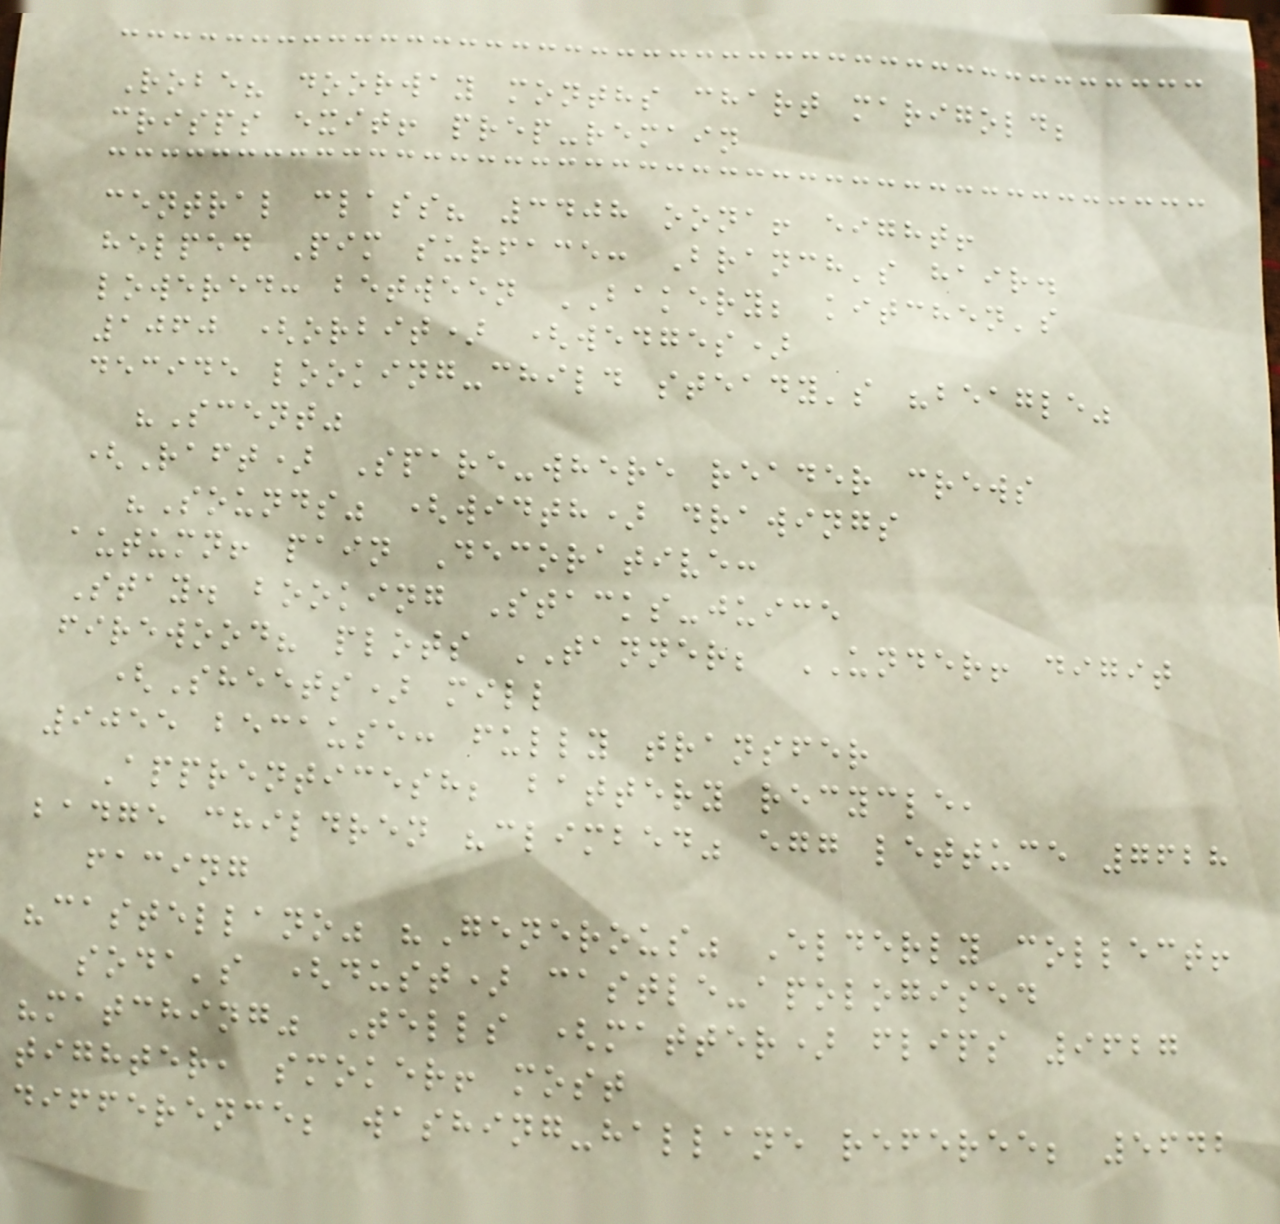Robe? doorway months chart marigold;
crisps exit! prep-remain
central class? 3408 oona! eight!
helped Pim surface: Branch's hair.
lowered: between BAKERY; kitchen's
1060 (orbit) (wedges)
decide looking-child steady's "beagle"
"Scent"
(Raft) Spare-where reader crews
"Sounds" (width) drawings
autumn! pain Decorative:
Stay. booking Stacks-juice
firewood? plots TANNER; UNDER! digit
(Sheets) mill
9055 because: fully transfer
Apprenticesh; battery recycle,
badge children "climbed" egg lettuce 7628
facing
"castellano" "Generous" Elderly collect!
soda's (dust) castle-apologised
"matching" Tells (matter) flips 9627
tighter, smoker! most
difference; washing-hallane referee; 5642
